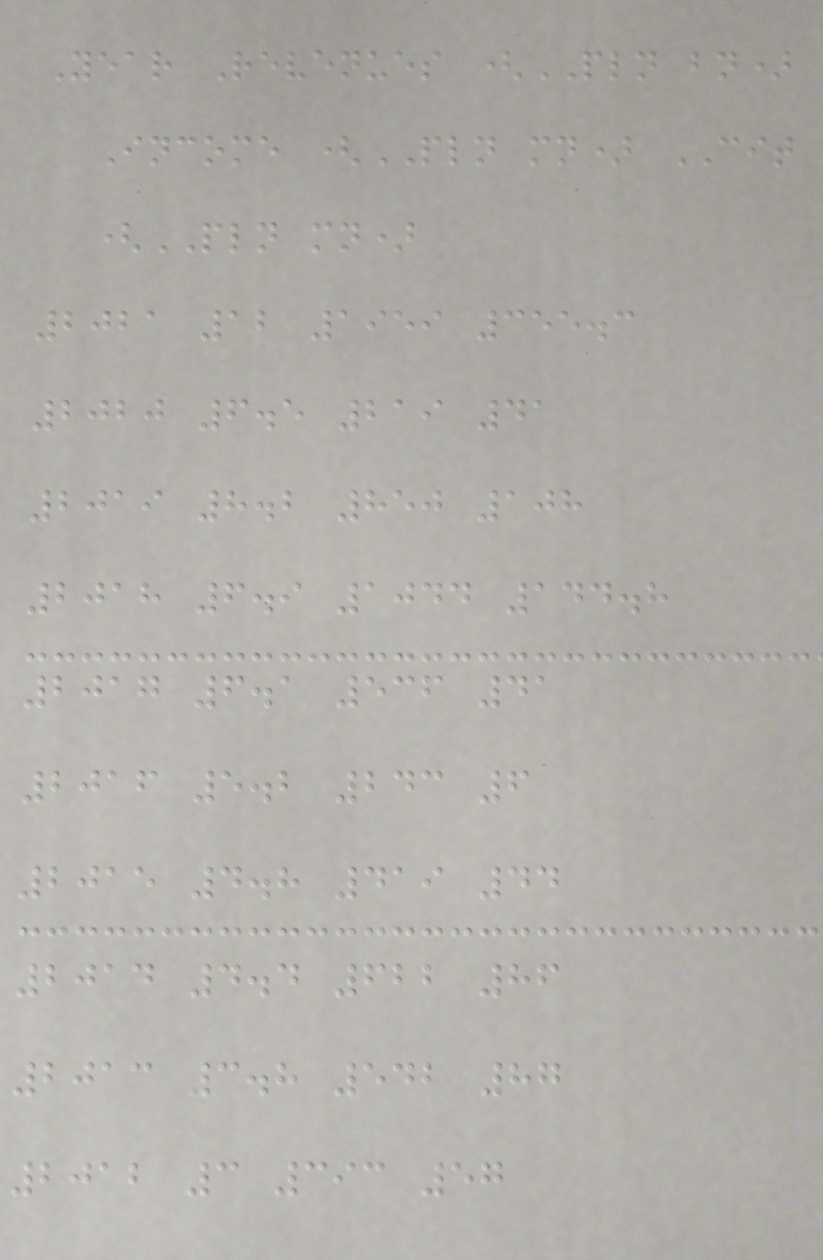Year Revenues (PLN bn)
Income (PLN mn) CIT
(PLN mn)
2021 12 1959 355.3
2020 6.5 219 41
2019 8.2 850 108
2018 6.9 1044 144.8
2017 6.1 536 41
2016 5.2 243 6
2015 4.8 419 44
2014 4.4 622 86
2013 3.8 542 87
2012 3 393 57
